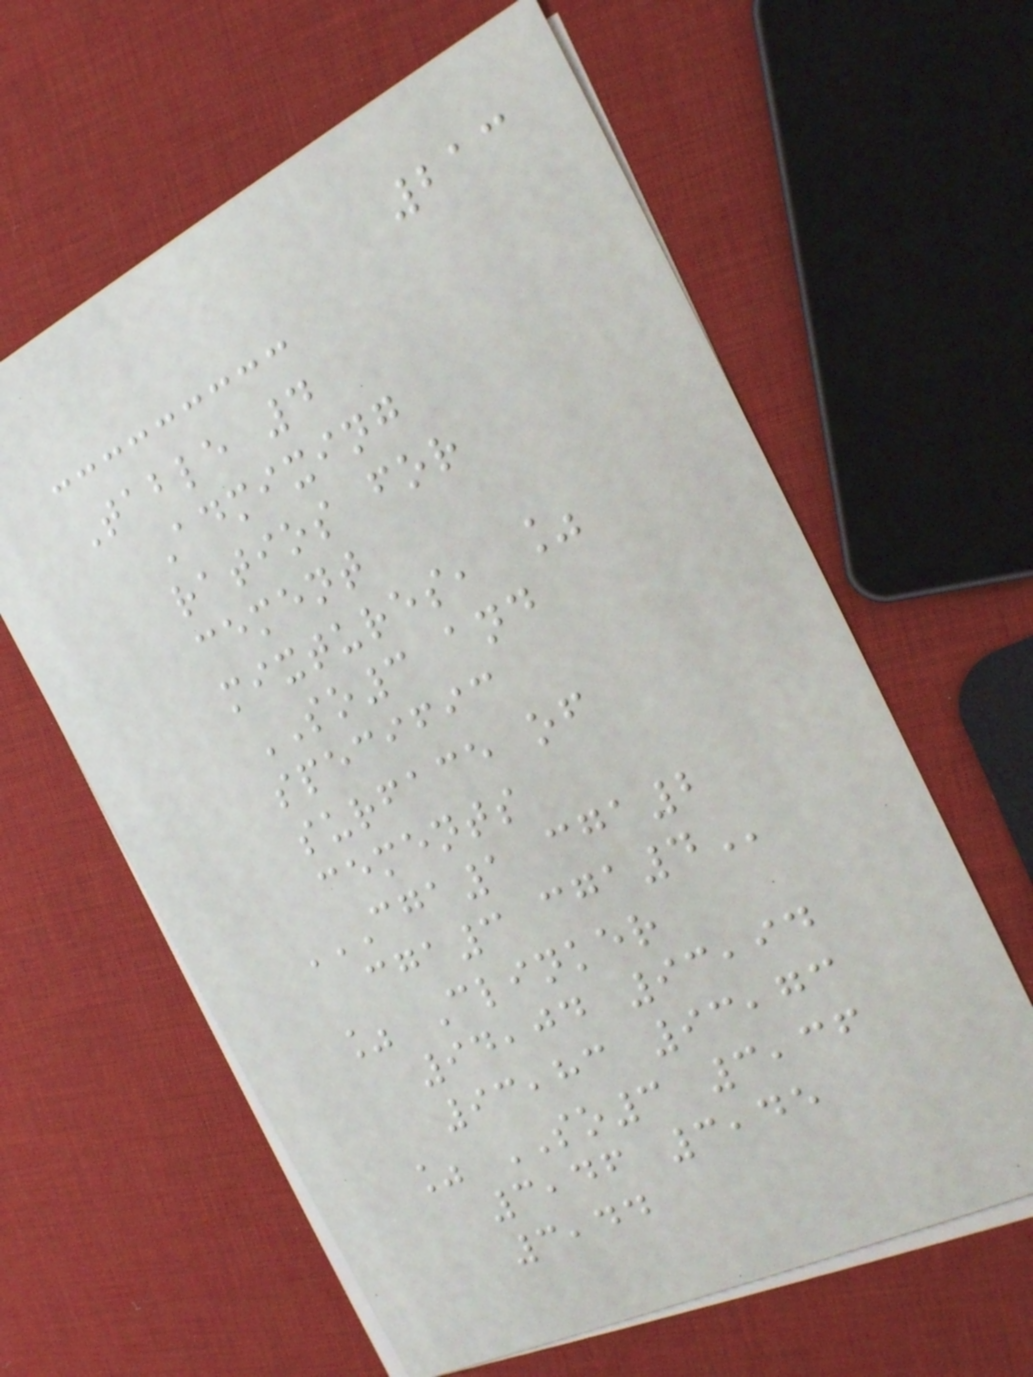213
Table 4
Admixing
ratios for
cement
mixtures, %
SO3 and
specific
surface of
cements
CGA1 CGA2
CGA3 CGA4
% Clinker
94,04 93,94
93,83 93,73
% SO3 3,36
3,46 3,45
3,44
